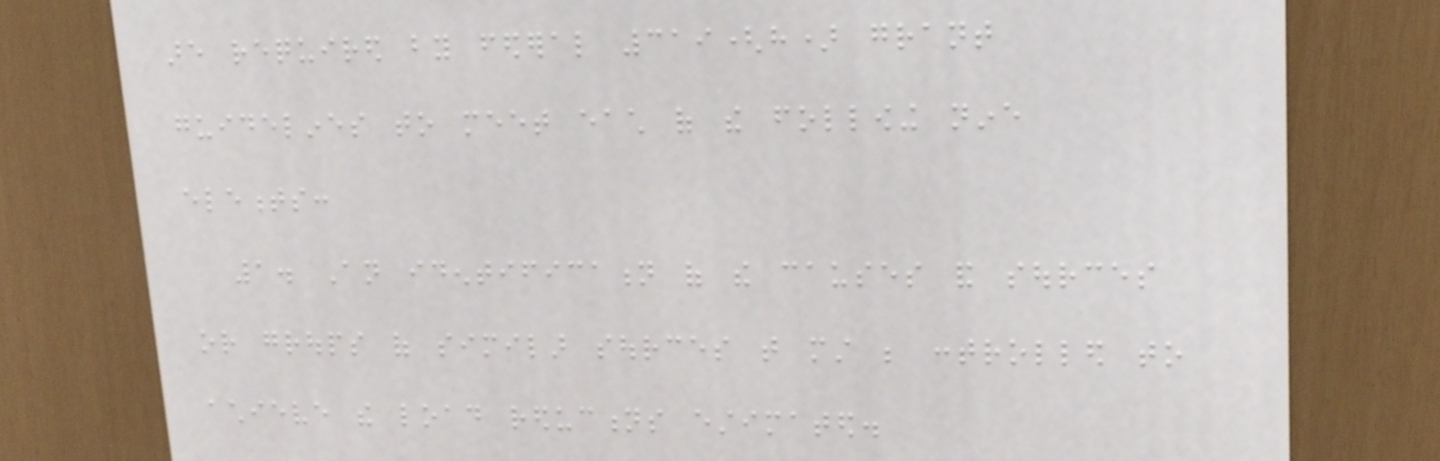are required by federal 319(h) grant
guidelines to meet each of the following nine
elements:
1. An identification of the causes and sources
or groups of similar sources that must be controlled to
achieve the load reductions estimated.
